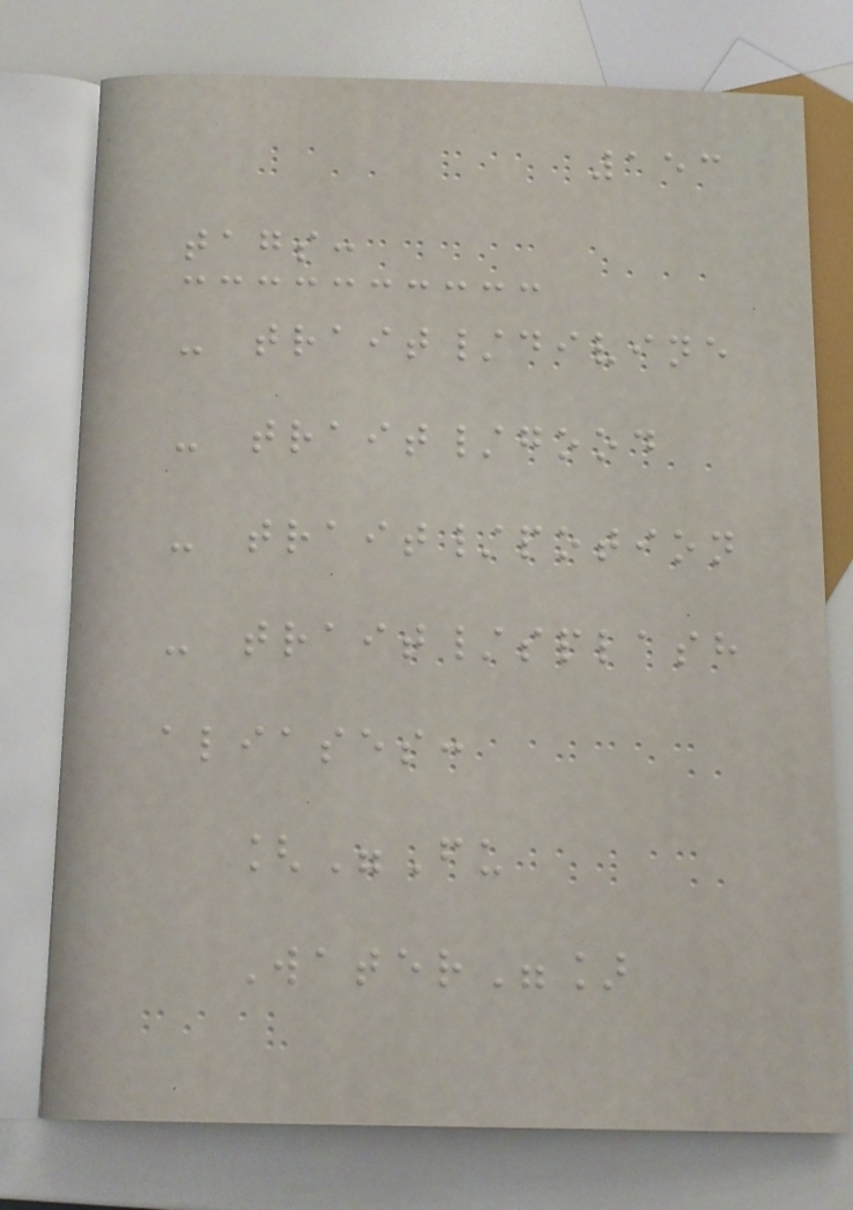153
tags:
- trait/divine
- trait/good
- trait/potion
- trait/splash
aliases:
["Fu
Water"]
